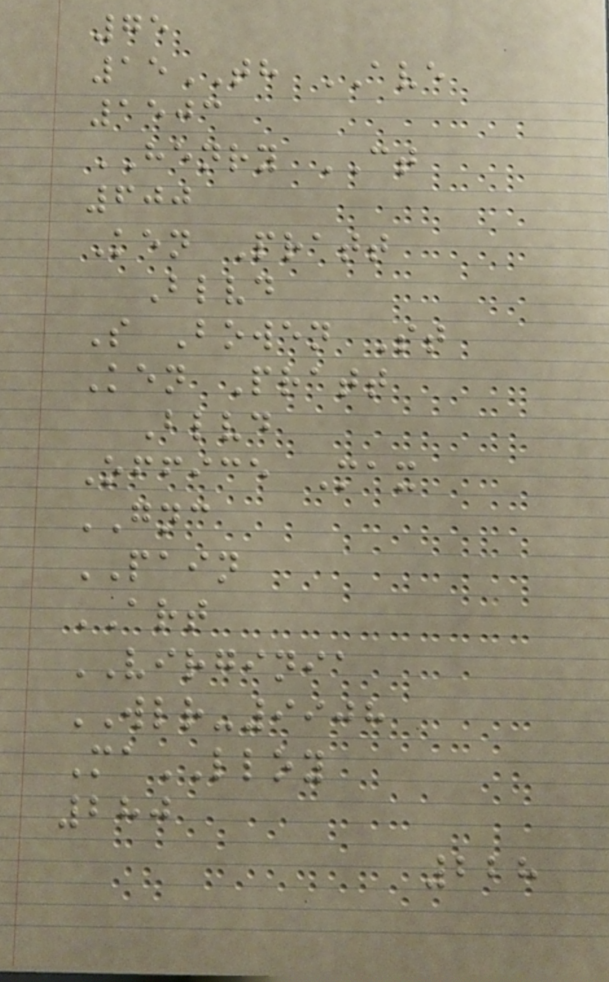75
15TH AVE
1503
HENRY CT
600
Ken Pratt
Blvd
S Bowen St
Ken Pratt
Blvd
Office Max
GNC
PAIN
ART
VIRGINIA
WLR-9908
MaLLOY
280
228
